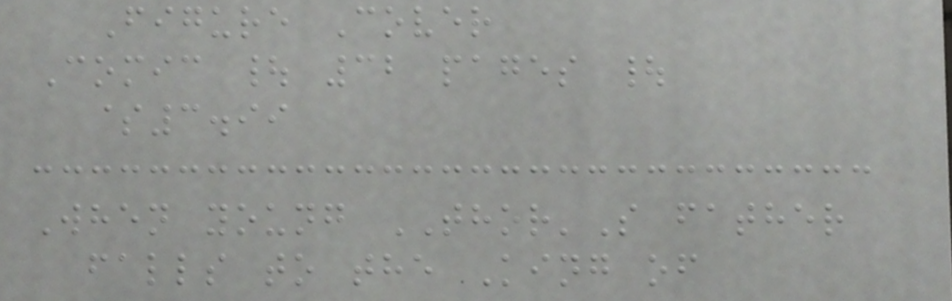Figure Cover
Comic | 32 pages |
$3.99
When young THOR'S father
falls to the King of
